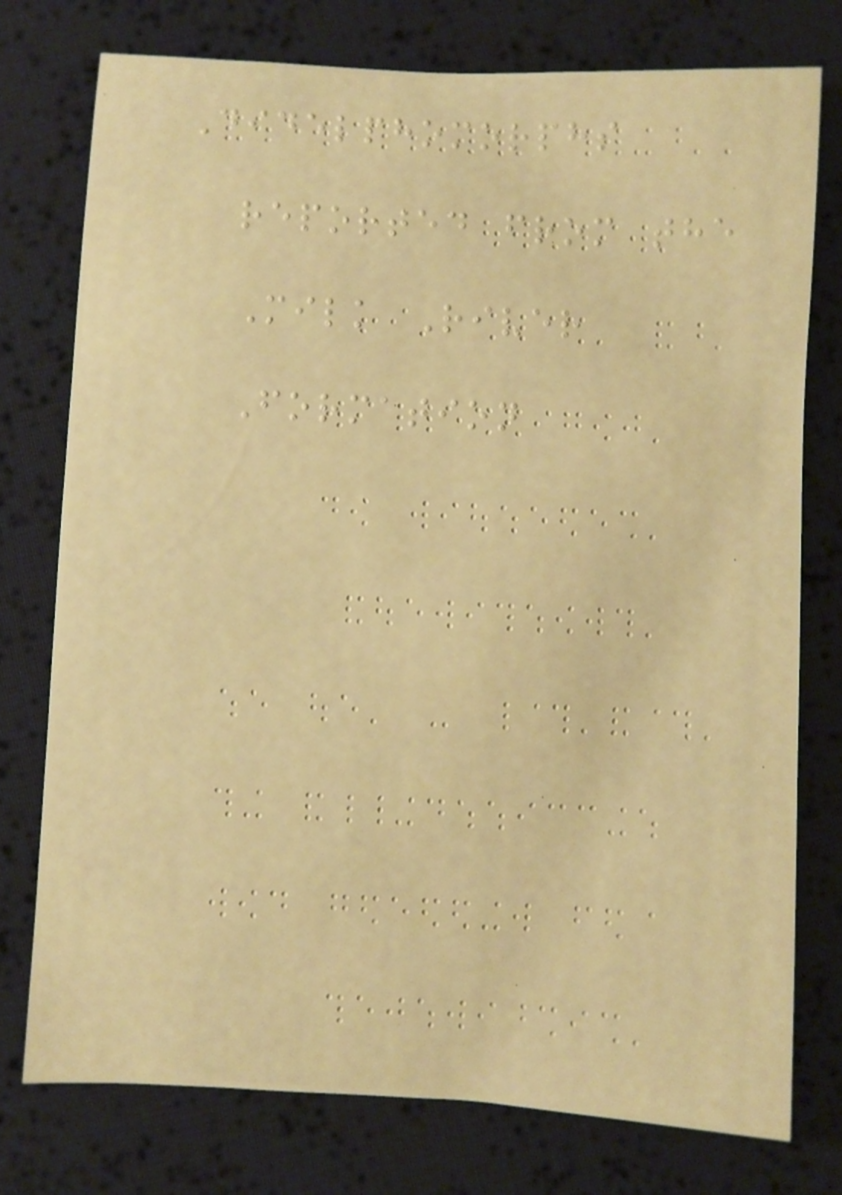Didelphomorphs
reported from the
Milk River
Formation
